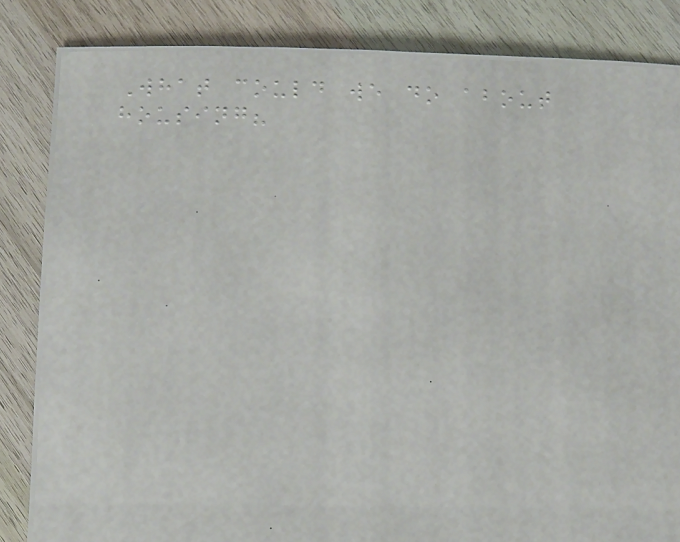What could we do about
housing?
